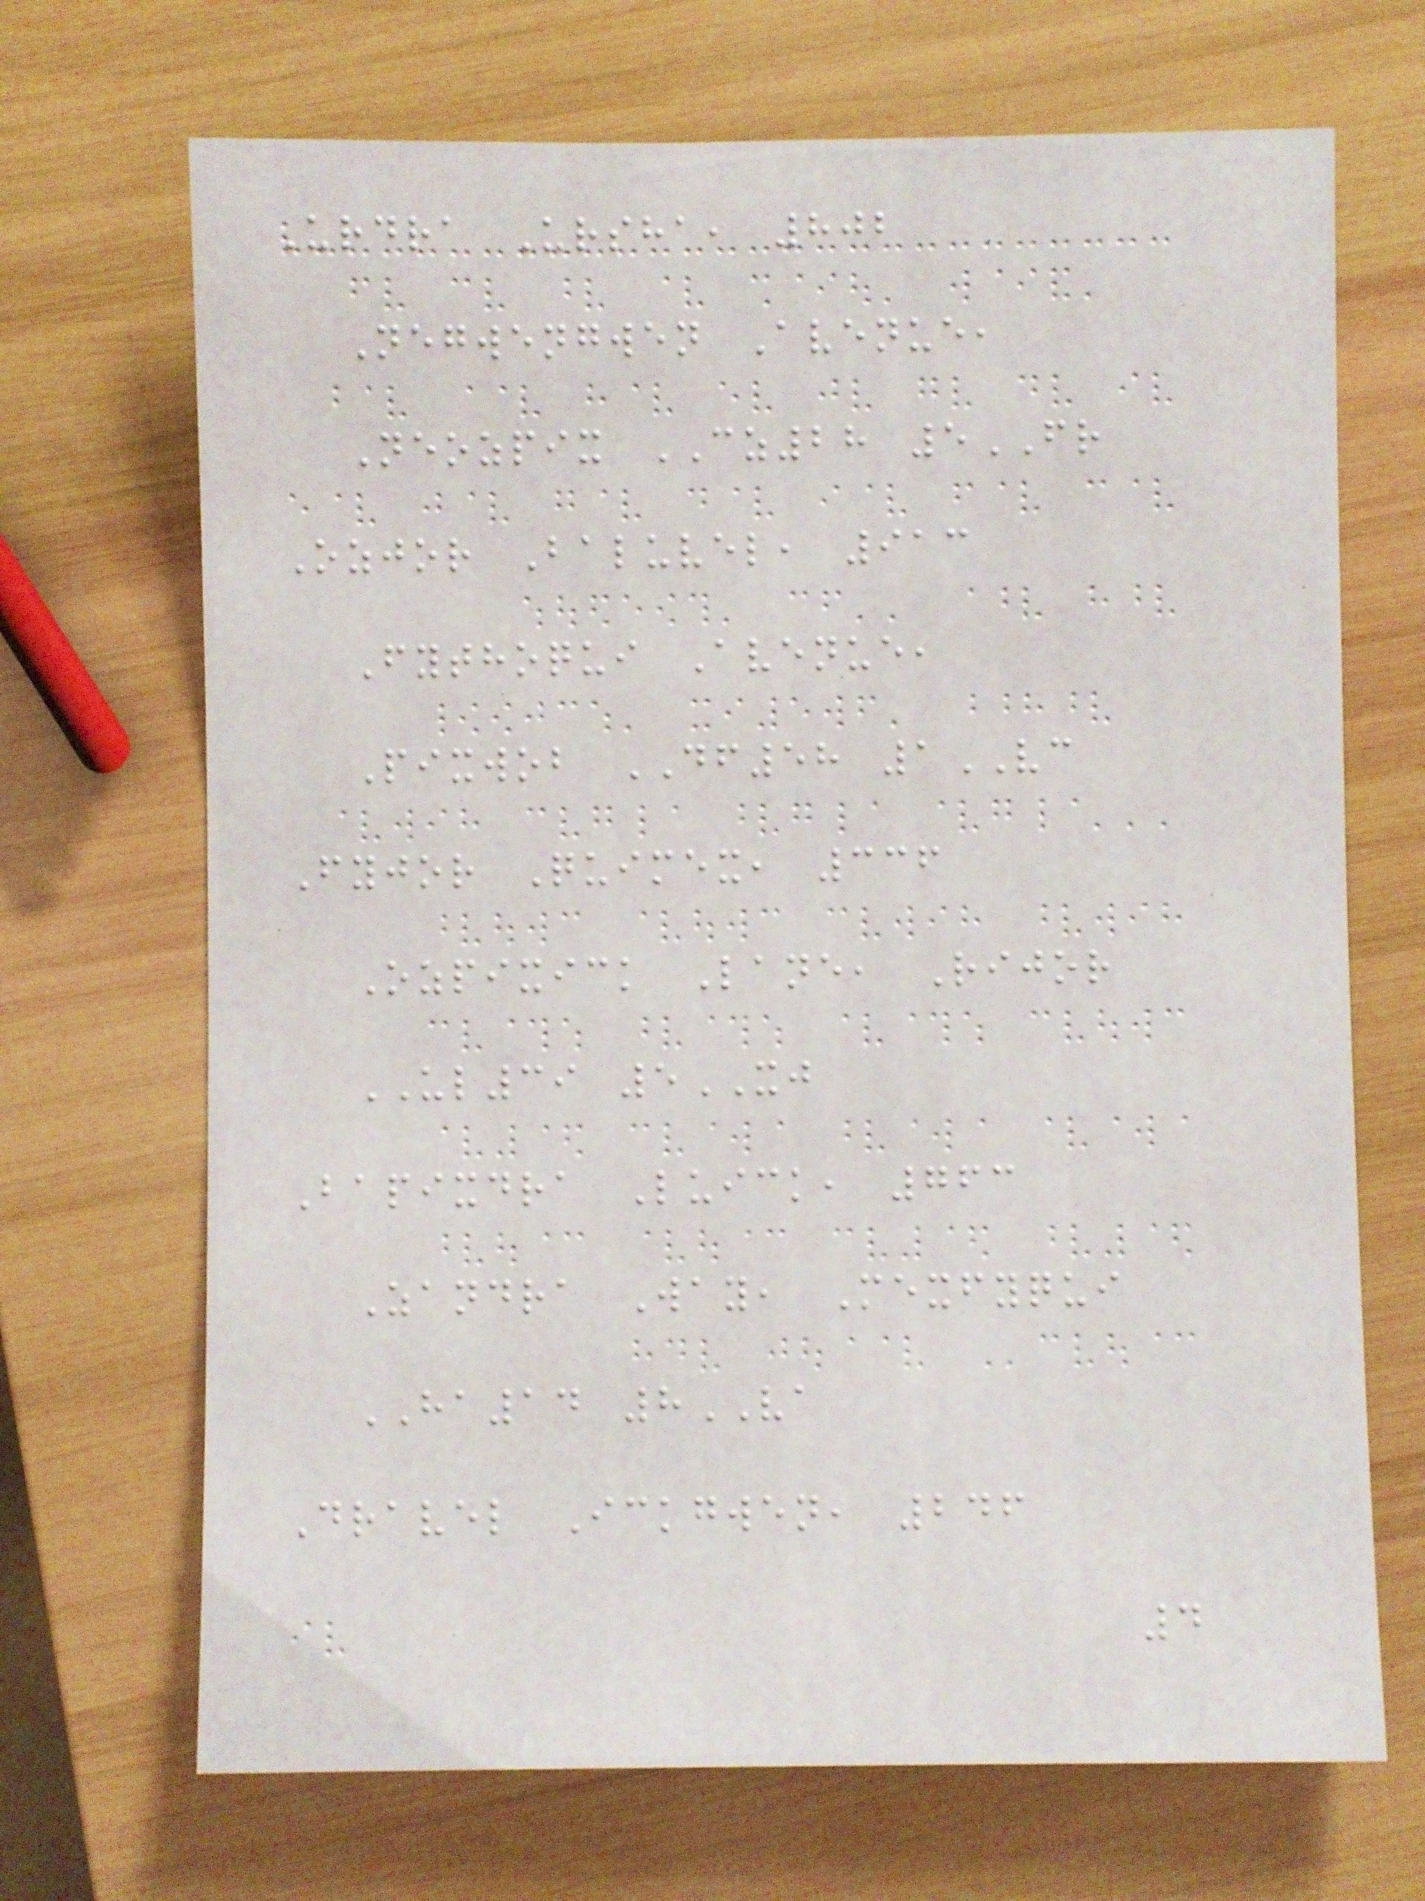Urdra Ursha, 802
Negwengwen Avenue,
Neozpix CZ28 5FR
Ozjor Baluvel, 913
Fythoqui Avenue,
Pixwob DF58 1VC
Fyjor Quimex, 336
Ozpixick Lane, Rijor
UL39 5XJ
Bapixdra Luick, 763
Zandra Way, Mexfyqui
HA14 8VA
Dravel Ickgwen, 246
4
